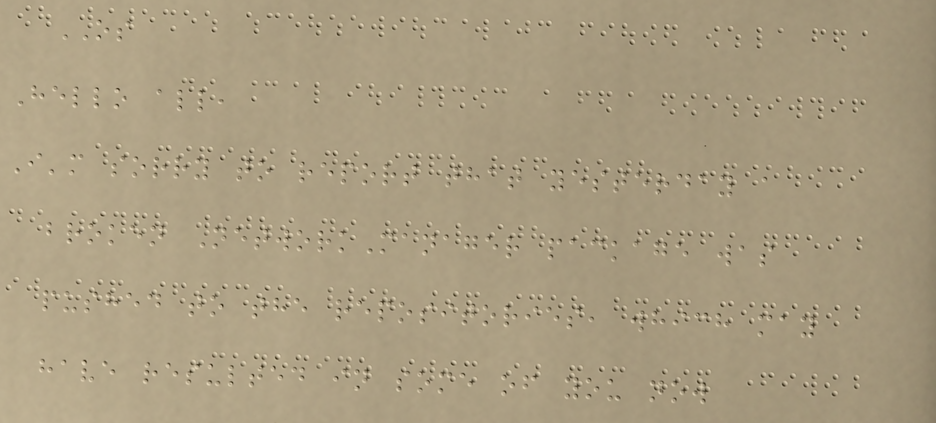OS
Hello all,
I'm sorry to report that yesterday a
broken NetworkManager package was
pushed to the repositories, which may
have resulted in some of you now
